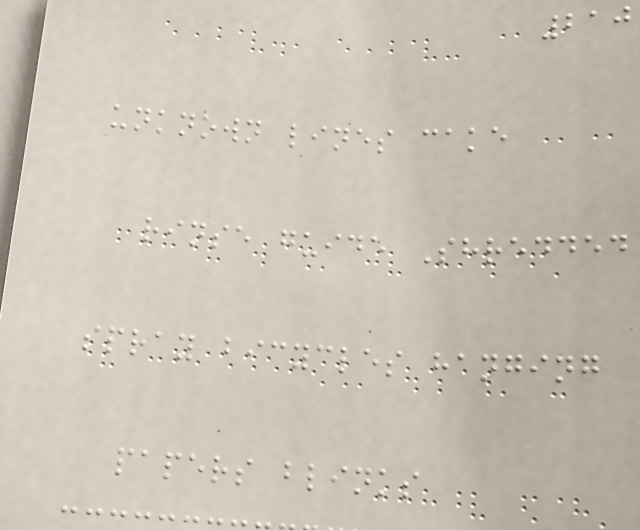210
unknown lines cake
rinse guide Shredded
spray bicycles hanging
papers blinks
